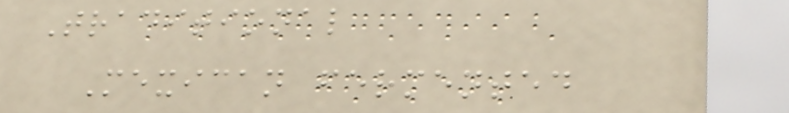Traditional
Mexican fermented
